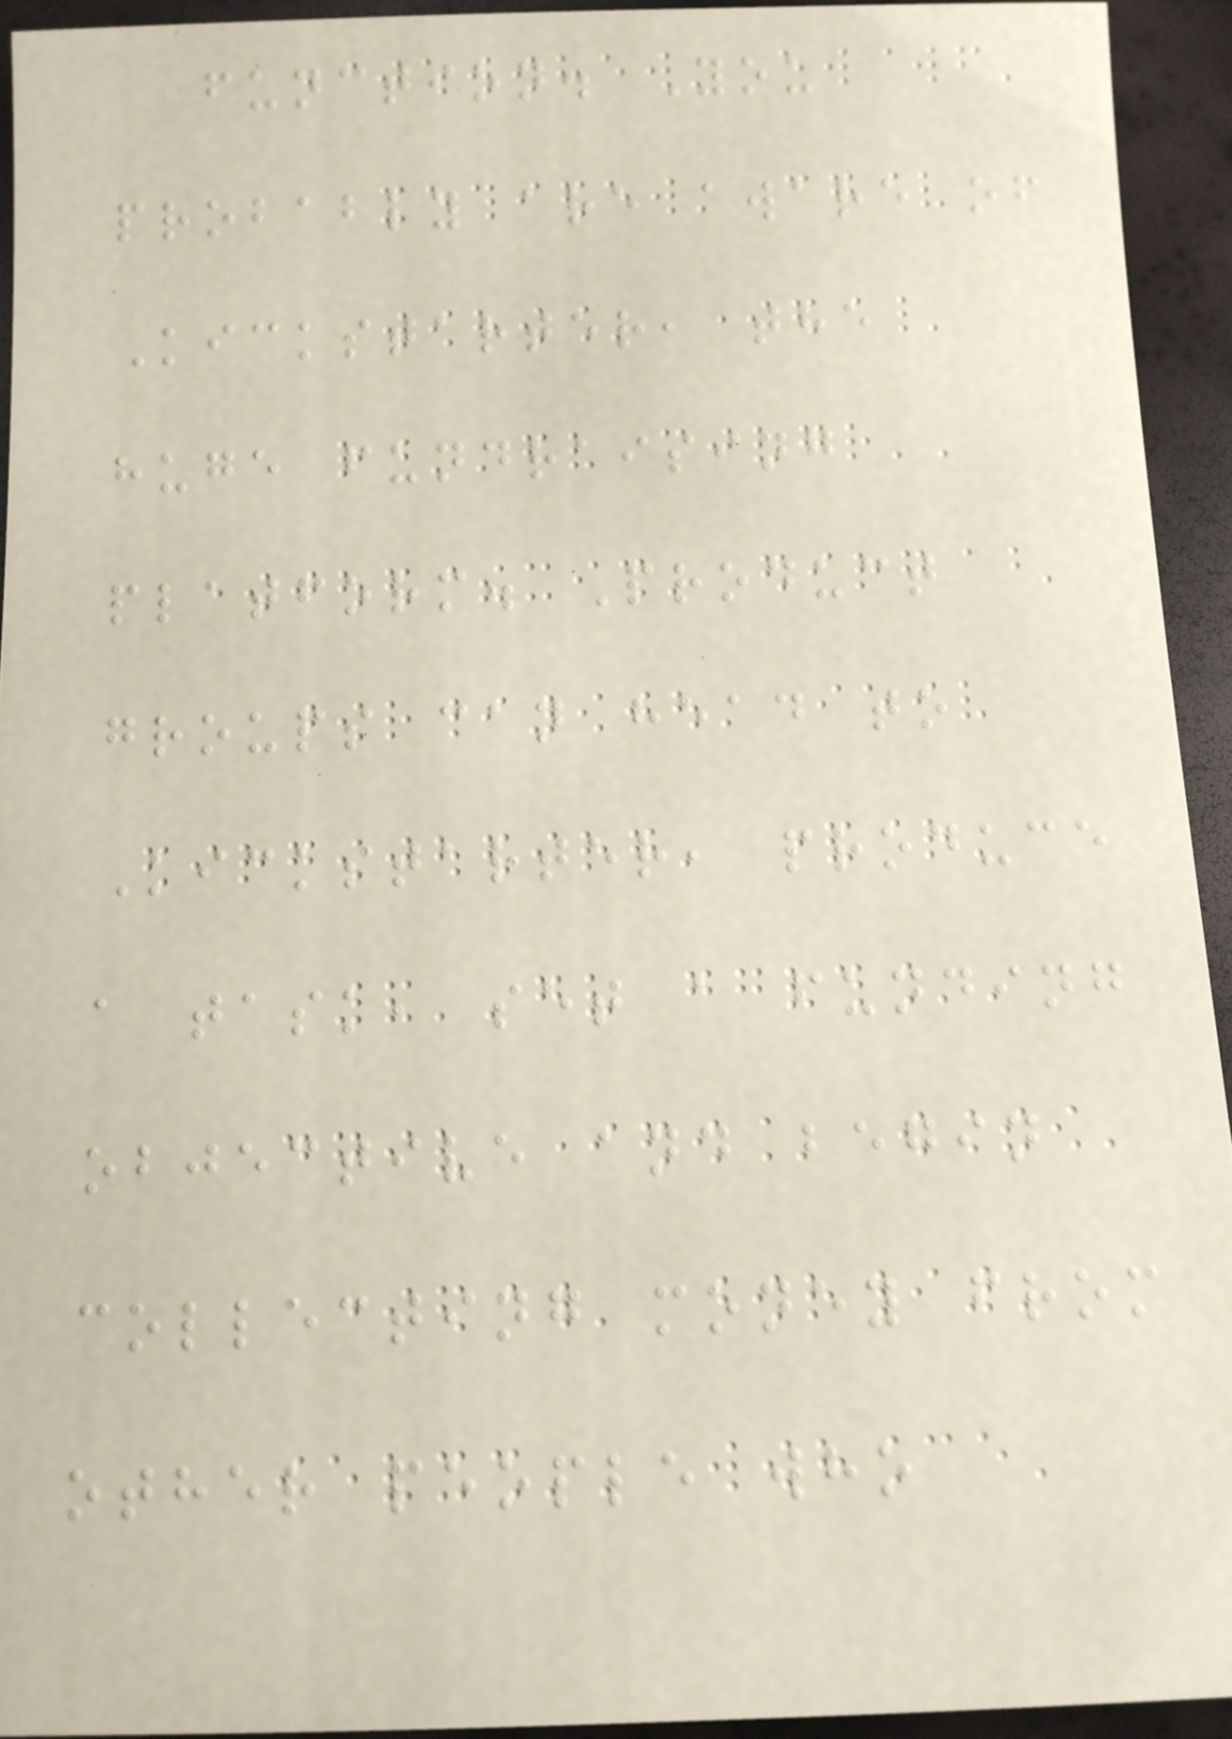function. You
probably are aware of
Kickstarter, the
huge fundraising
platform. Product
groups can head to
Kickstarter, produce
a task, set a funding
objective and begin
collecting money from
other people who
